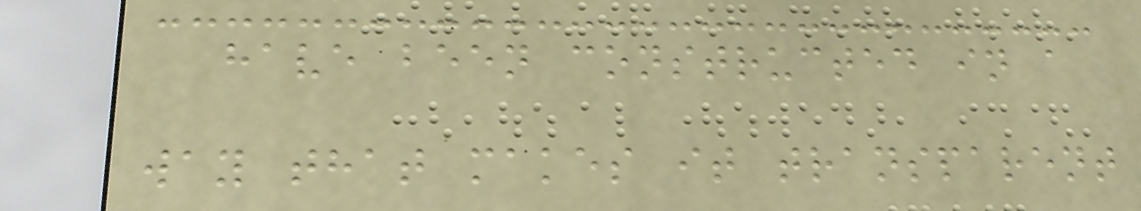have been constructed in a
way that makes it transparent
